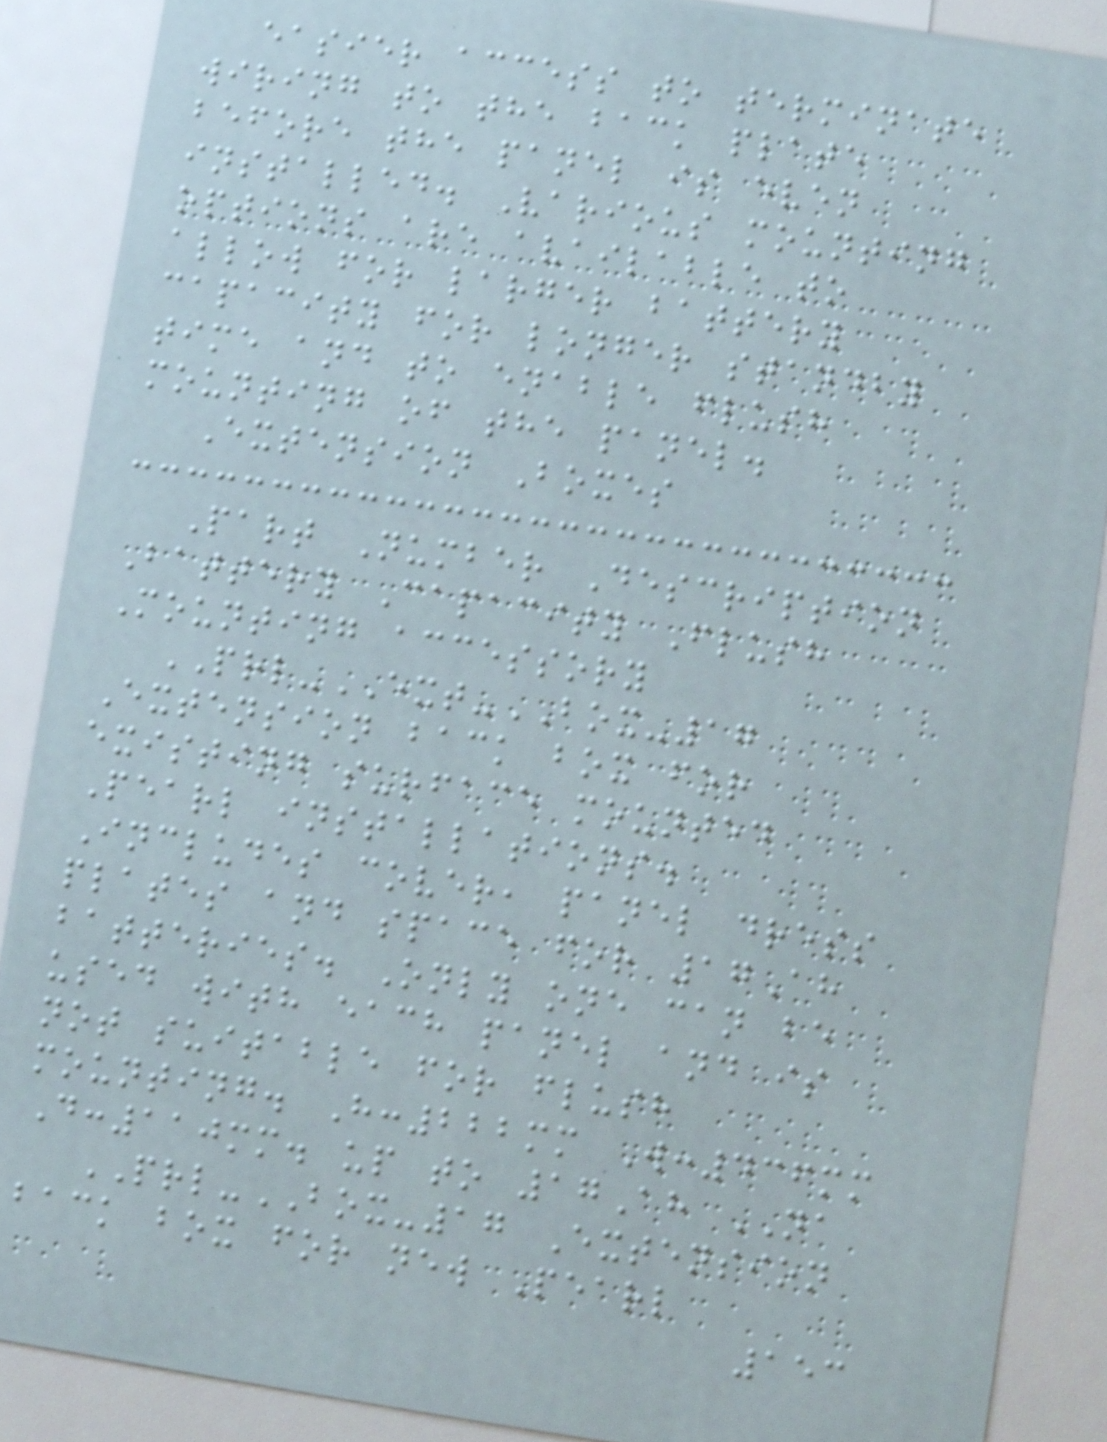easier access to terminate
wiring to the back plate
before the panel is even
installed. Various mounting
options are available to
allow for larger battery
capacity for longer standby
time and to enable flush
mounting of the panel.
Extension Boxes
Part Number Description
Battery Capacity Flush
Mounting accessory
PRL-EXT-BOX-17
Extension back box for
existing surface mounted
Pearl installations.
Includes cover, panel dress
plates and space for 17Ah
batteries. Only one can be
used with each panel and is
not suitable for flush
mounting. H:222mm W:436mm
D:110mm. up to 17Ah NA
PRL-BOX-17 Extension
back box for new Pearl
153
